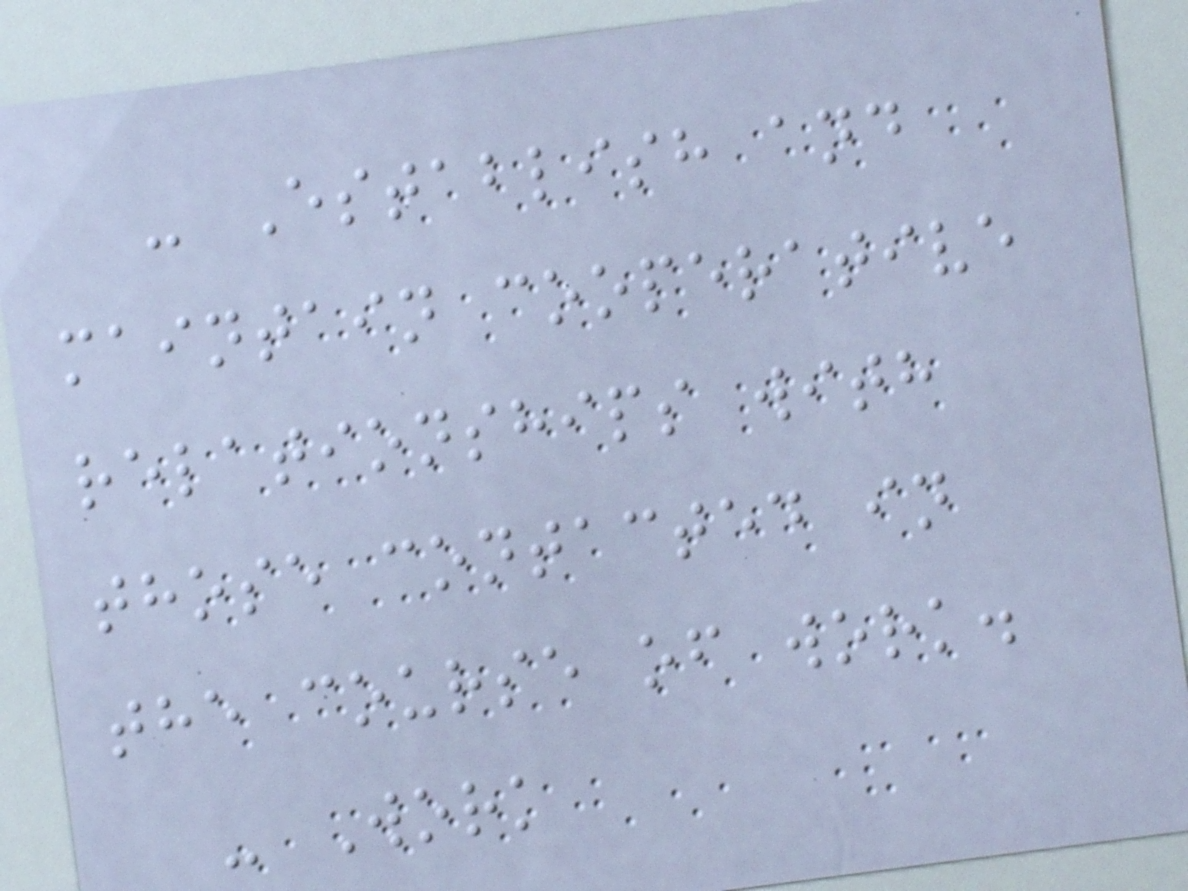- Establish and
maintain cooperative
relationships with
those contacted in
the course of work.
- Work
